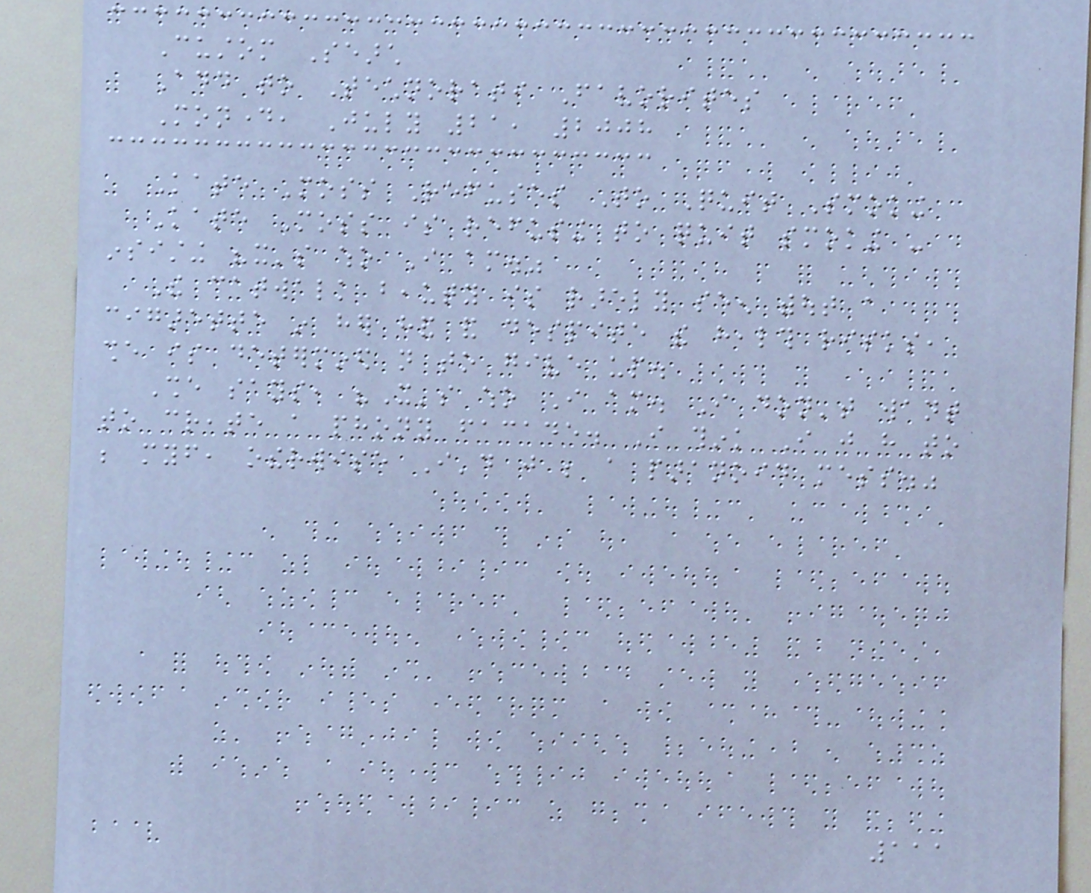Custom Search
Add to Technorati Favorites
Monday, July 21, 2008
Kate Moss Refuses To Quit Smoking
Kate Moss is refusing to quit smoking -
insisting "it's who I am."
The catwalk beauty is rarely seen without a
cigarette in her hand and despite the health risks,
she is determined not to give up.
She says, "It's who I am. I don't want
to create a phony facade. I think I just have to
be myself, otherwise I'd just be a paranoid mess."
111
